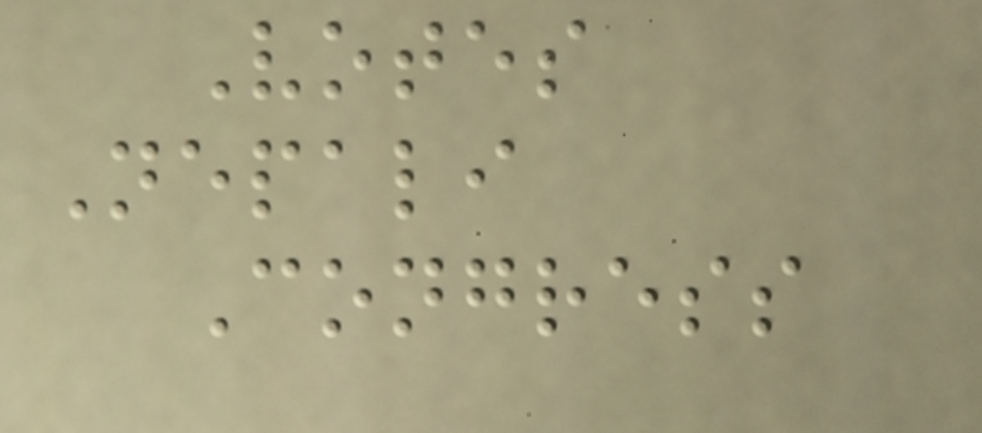Votes
Nepali
Congress
